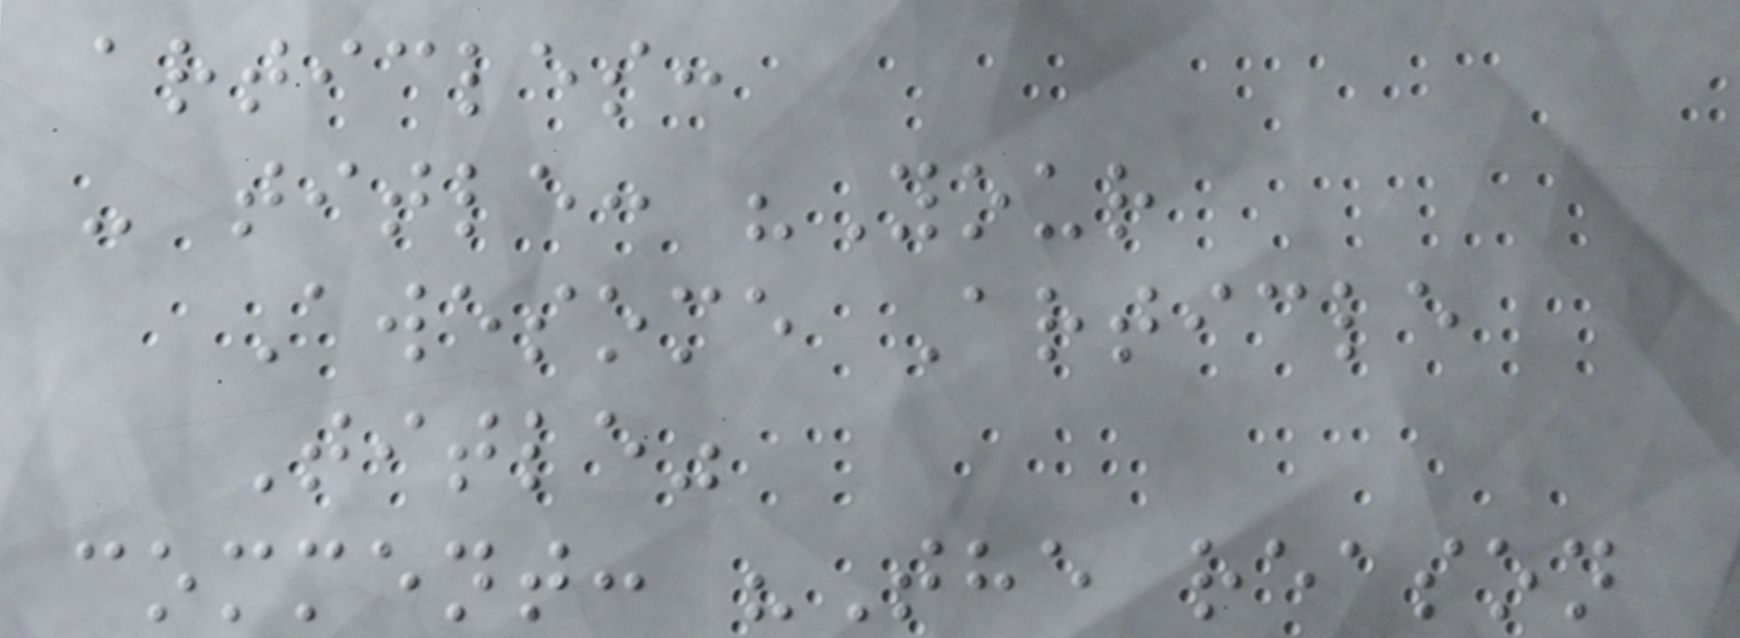articles:
- title: "Your
Awesome Article
Title"
comment: "The reason
